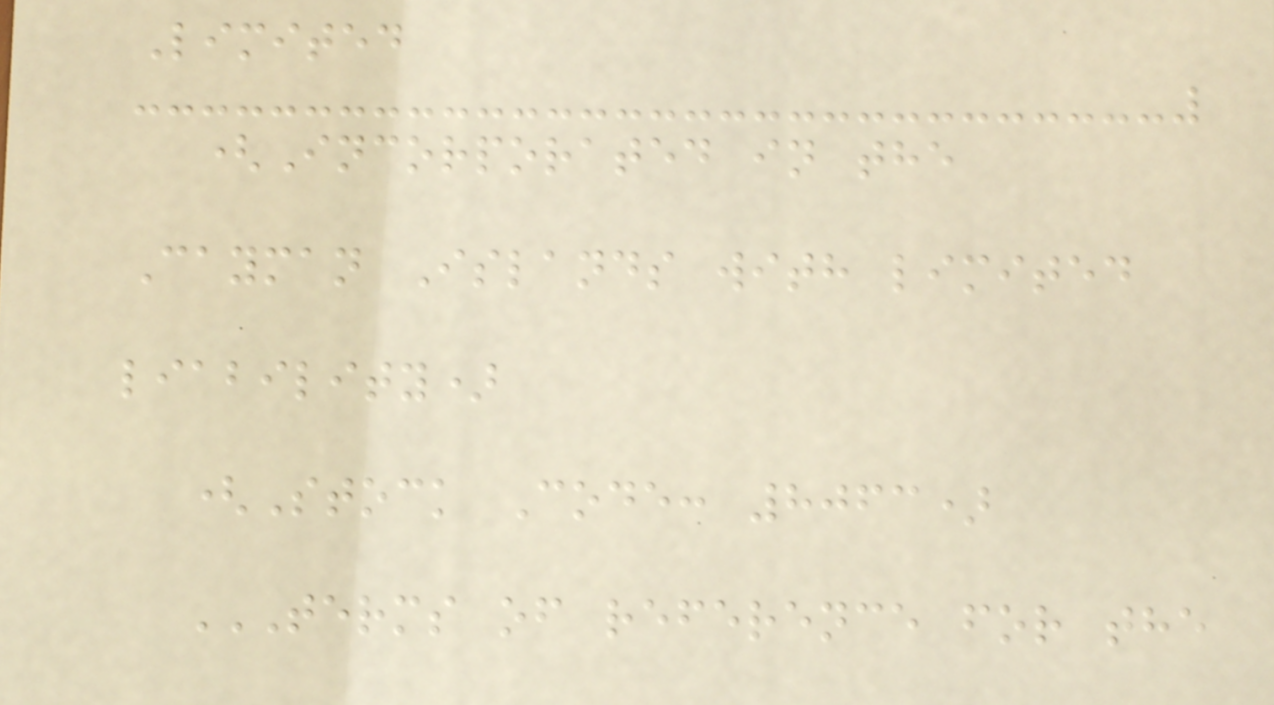Limited
(Incorporated in the
Cayman Islands with limited
liability)
(Stock Code: 8063)
TERMS OF REFERENCE FOR THE
